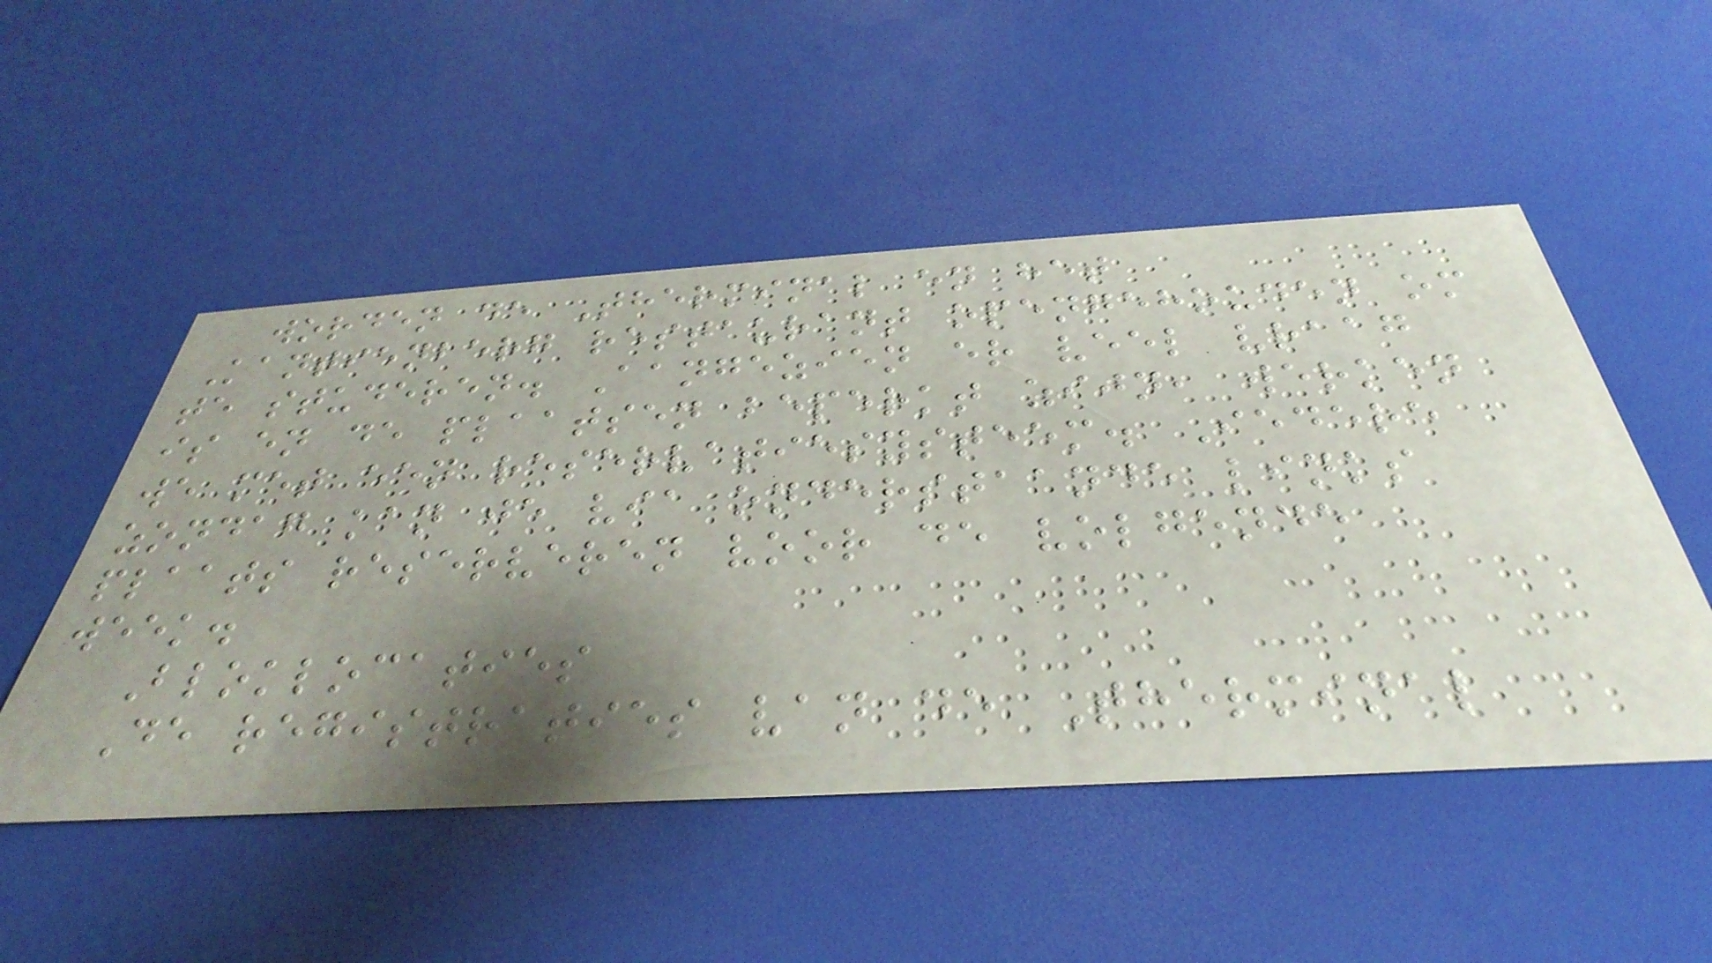worden de Therminal en het
Kantienberg restaurant opengehouden om
te studeren. Aangezien er veel vraag
is en de plaatsen beperkt zijn, werken
we met een reservatiesysteem. Iedere
zondag kan je via onderstaande links
plaats reserveren voor de volgende
week.
Bloklocaties
De registraties van de Therminal
